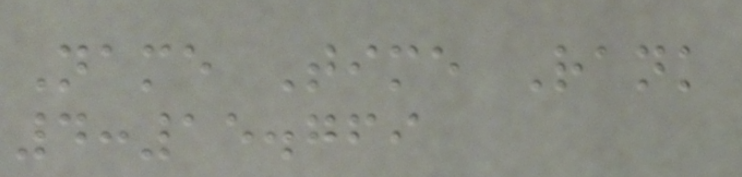Name Time Rank
4:15.769
